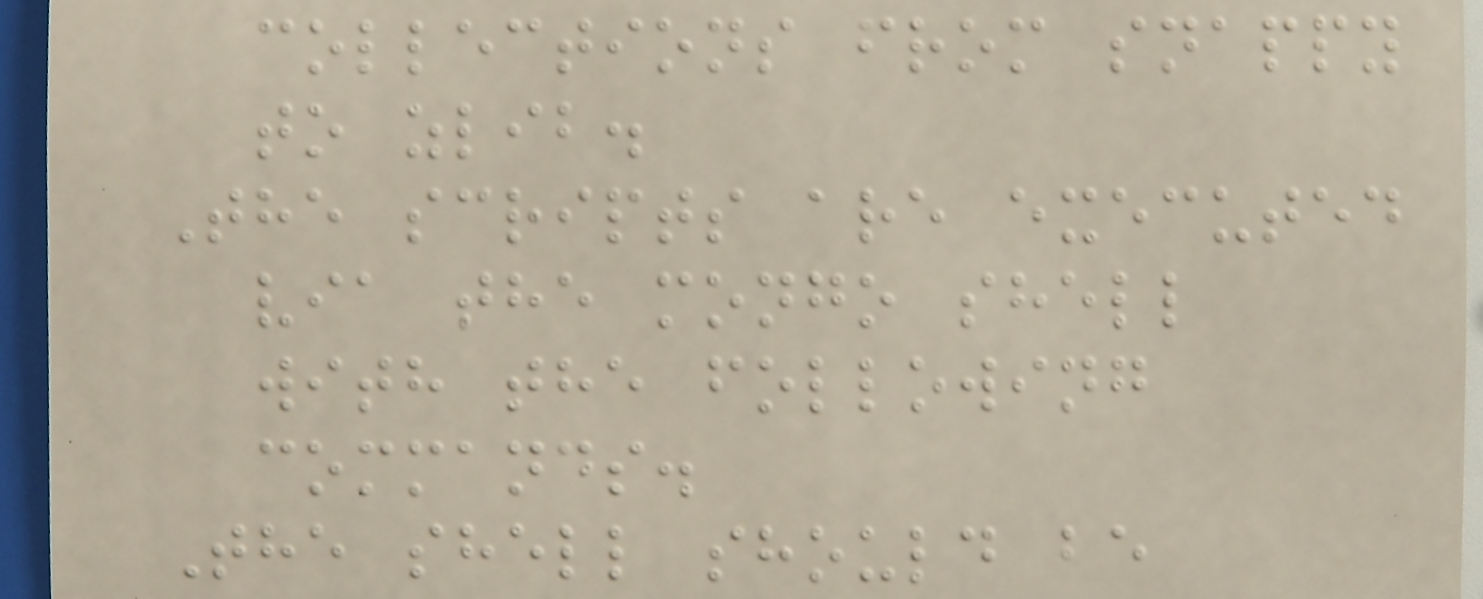collections from snappy
to zlib.
The scripts are executed
via the mongo shell
with the following
commands.
The shell should be
